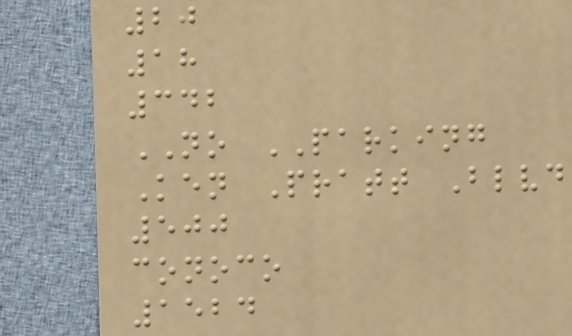20
18
342
NO PARKING
Ken Pratt Blvd
500
conoco
1524
